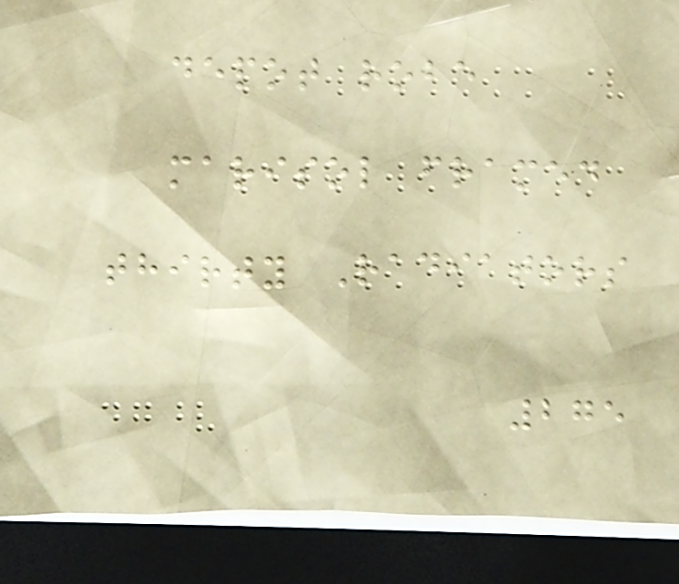depot robe
marisol framed
thirty Radiators
275
